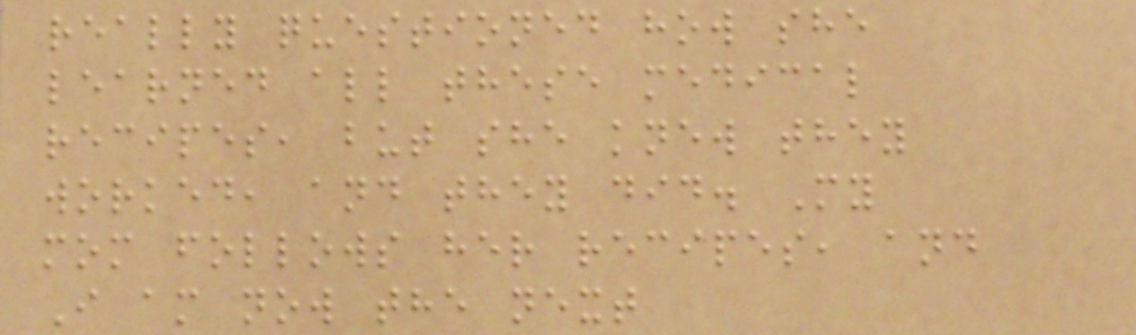really questioned how she
learned all these medical
recipes, but she knew they
worked, and they did. My
mom follows her recipes, and
I am now the next
